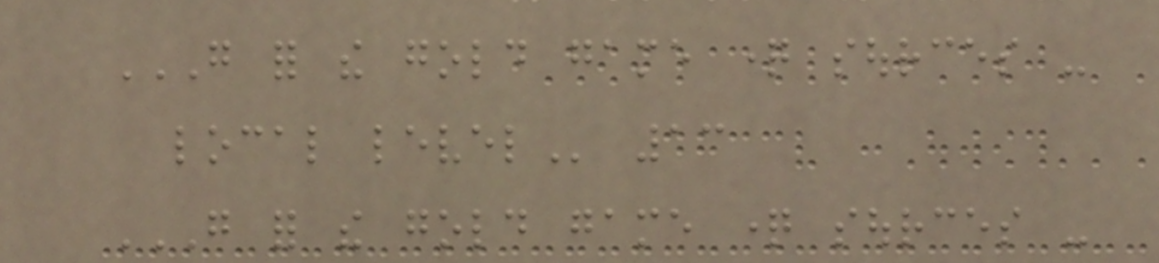GO FOR THE GOLD GAME QUESTION SOURCES -
LOCAL LEVEL 13
GO FOR THE GOLD GAME QUESTION SOURCES -
